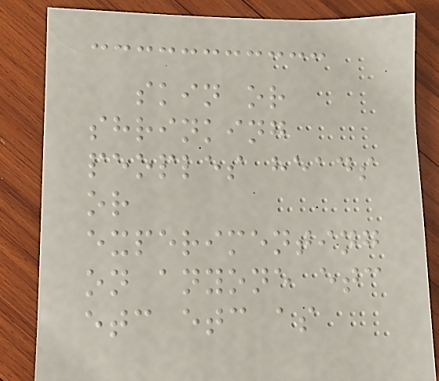skin or
shrinking
peoples heads
or
experimenting
on anyone etc
etc etc as
